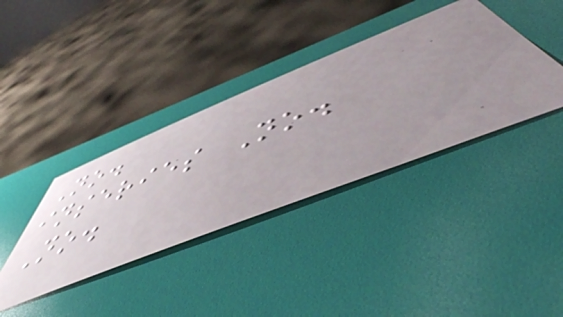No.
inseries No.
No.
